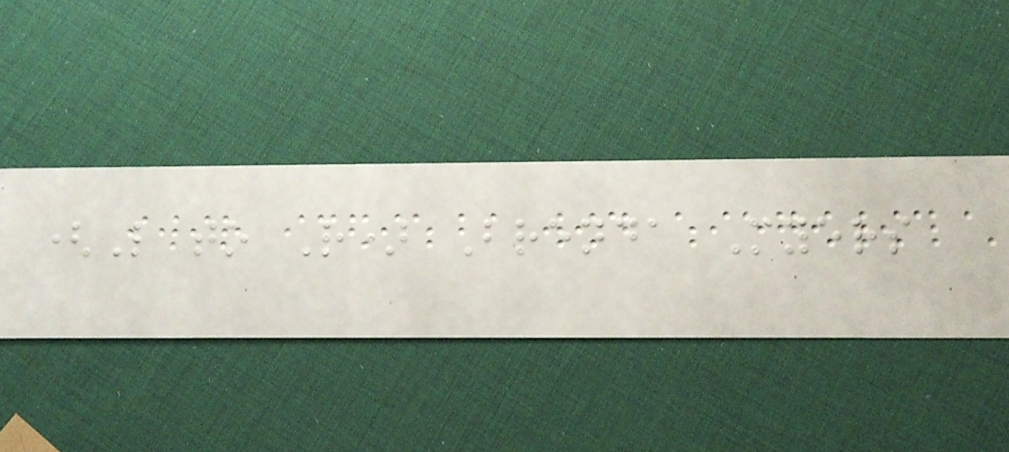(L to R) Brenda Myers
